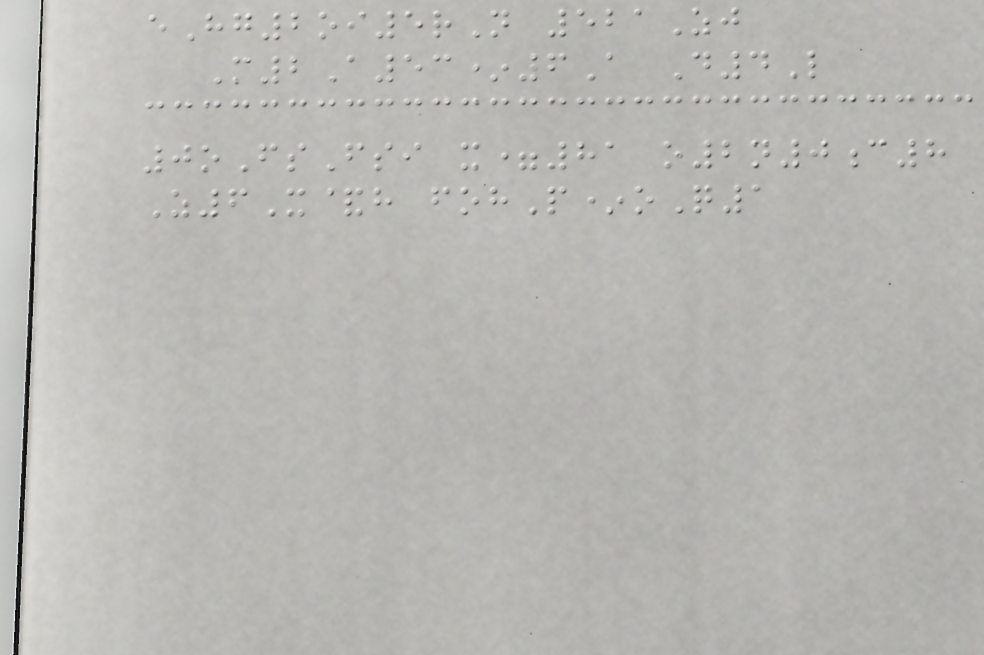eHg2oi5rN 521Zj
M2A53*6A D4L
0oFsFsi x=81 o2n0c8
Z6X&h fohP*oQ1
